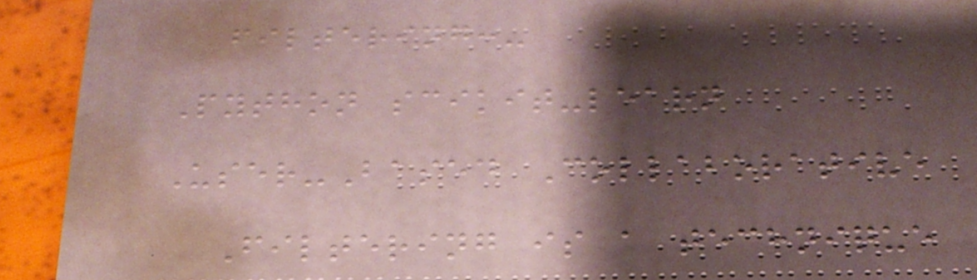filtering:-
Python scikit-learn
User-Based Collaborative
Filtering is a technique
